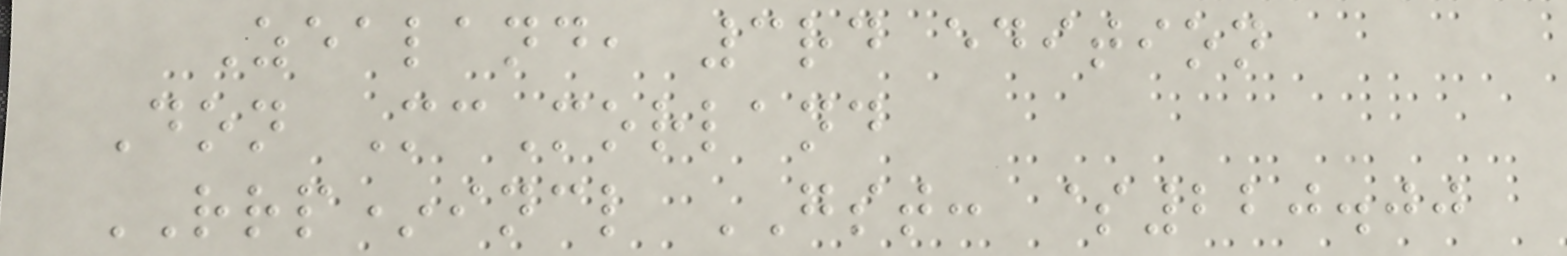Zealand, 3rd edition
Don McMorland
RRP*incl GST: $220.00
